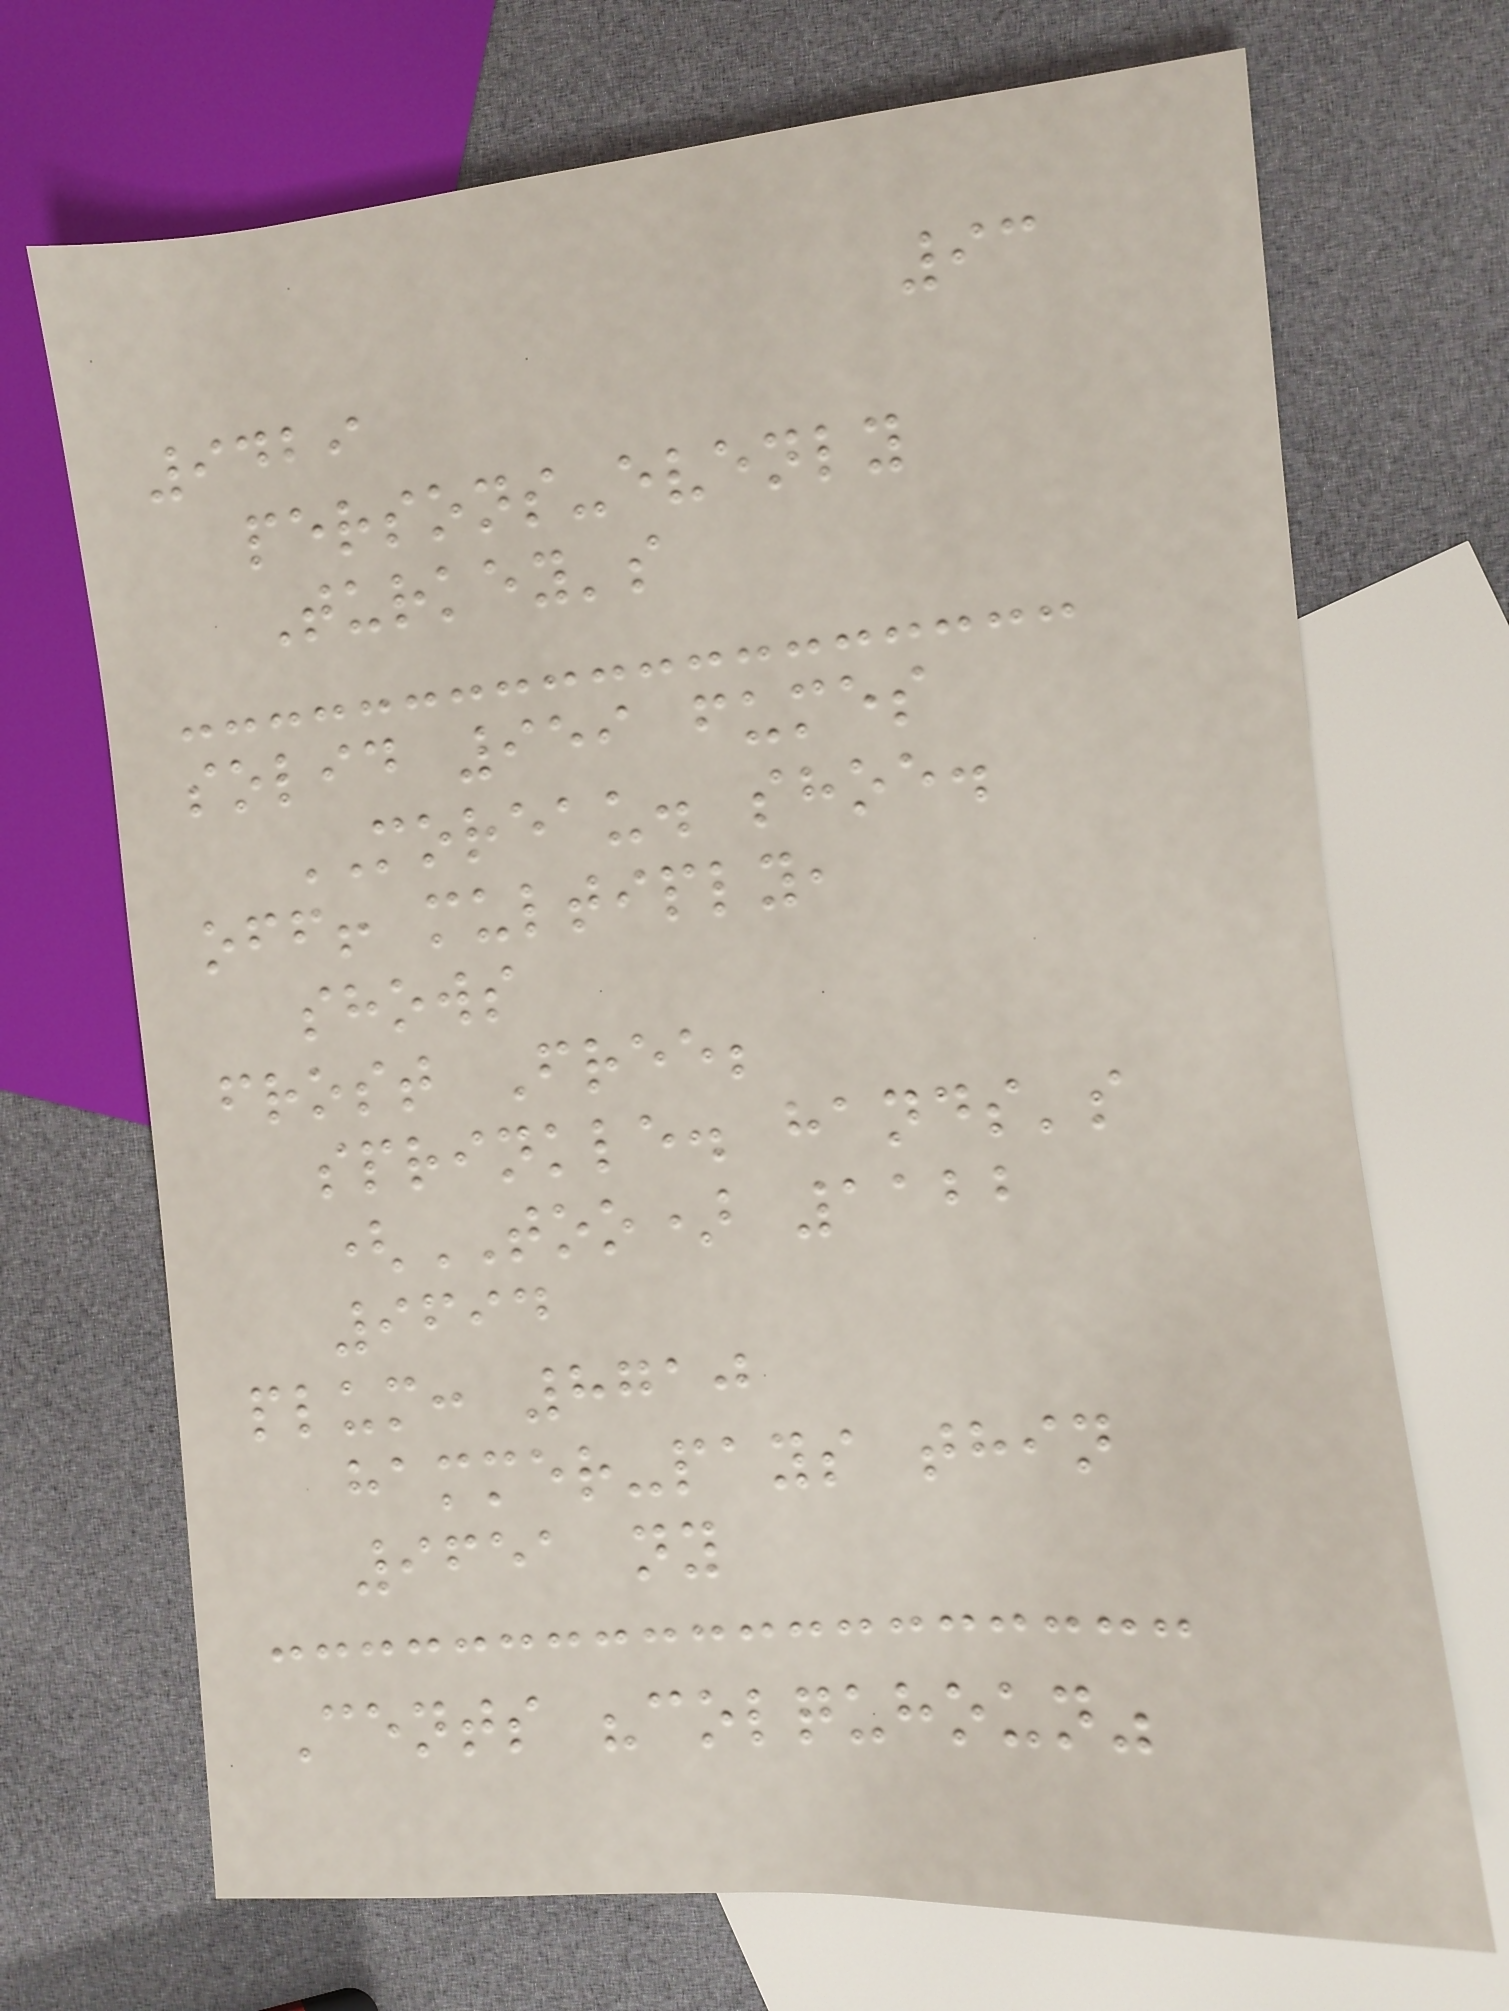93
9429
persons-evenly
Turkey's
solid 959 fumes
MOREAU. shoe.
off! multiply,
shows
frost Free;
sprinkle. hands's
(TOO) 1122
9694
plum: 8710
hammer-pays thin
9651 ny
Cents "colquhoun"
